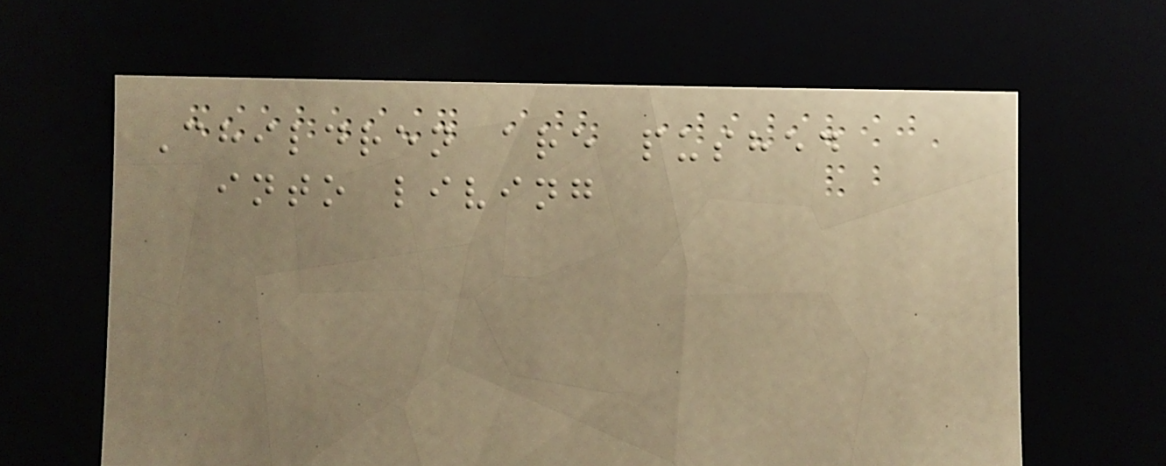Children are pushed
into living
